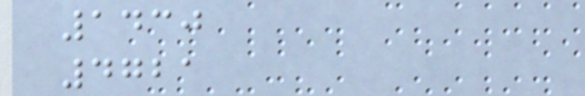1430
4721
